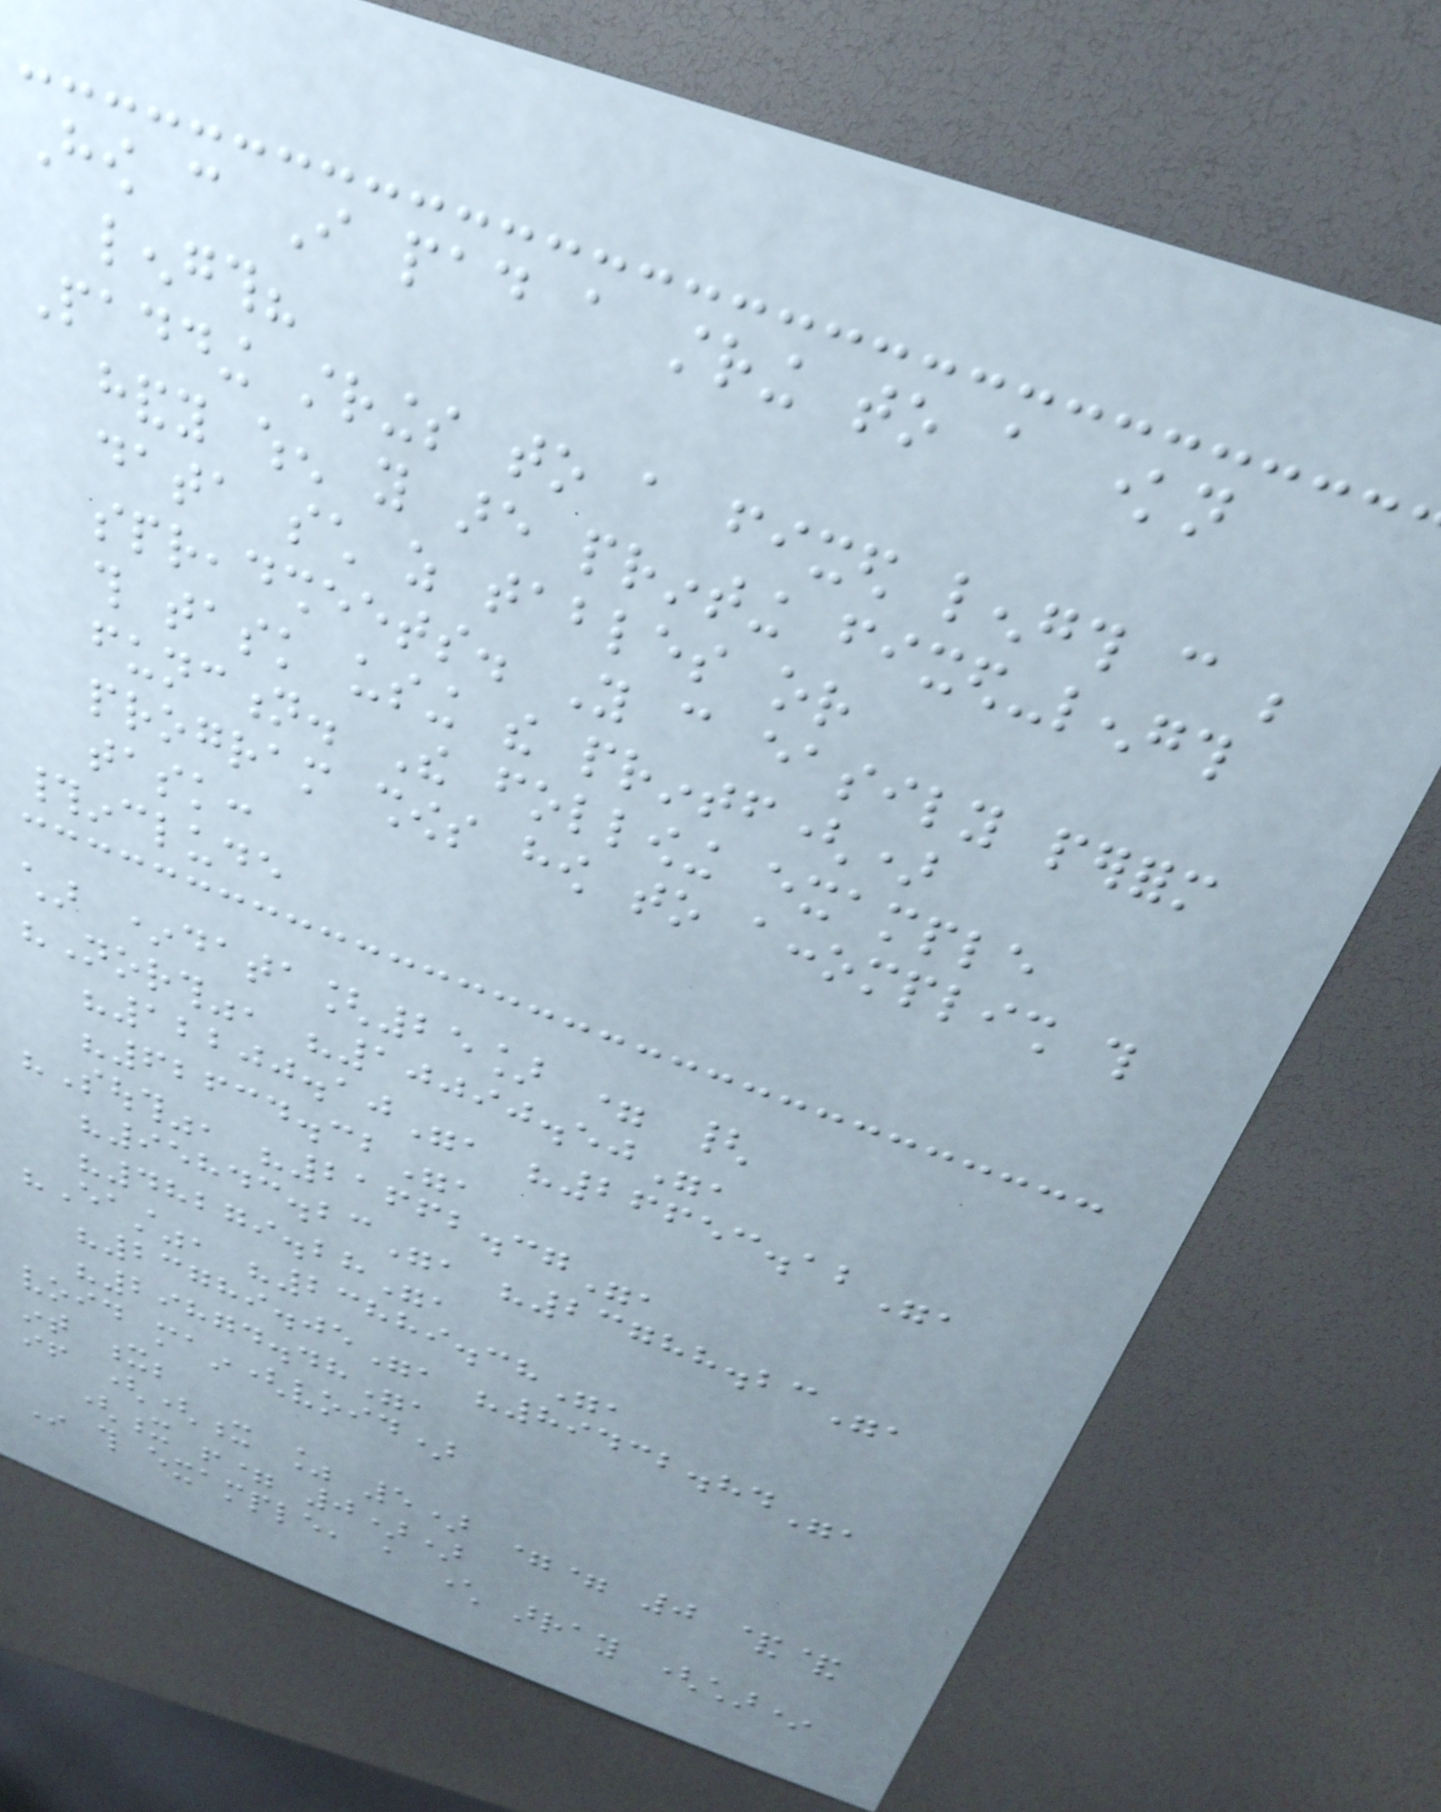How can I pad a string to a known
length?
Padding strings to a fixed length can be
handy when you are printing fixed-length
data such as tables or
spreadsheets. You can easily perform
this task using the printf()
function. The following example
program shows how to accomplish this
task:
#include
char *data[25] = {
"North", "10090.50",
"12200.10", "26653.12",
"62634.32",
"South", "21662.37",
"95843.23", "23788.23",
"48279.28",
"East", "23889.38",
"23789.05", "89432.84",
"29874.48",
void main(void)
int x;
if ((x % 5) == 0 &&
(x != 0))
In this example, a character array (char*
